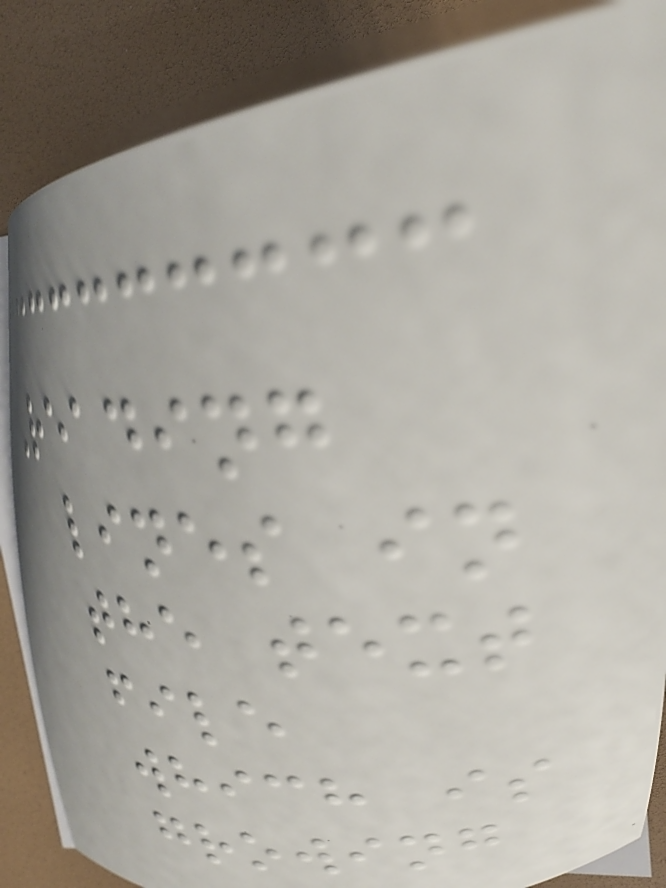Reading
lines in
the text
file
which is
growing
